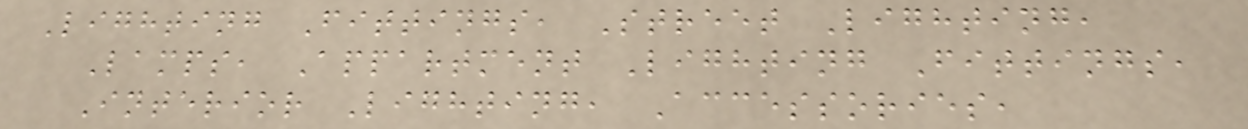Lighting Fittings, Street Lighting,
Lamps, Appartment Lighting Fittings,
Interior Lighting, Accessories,
